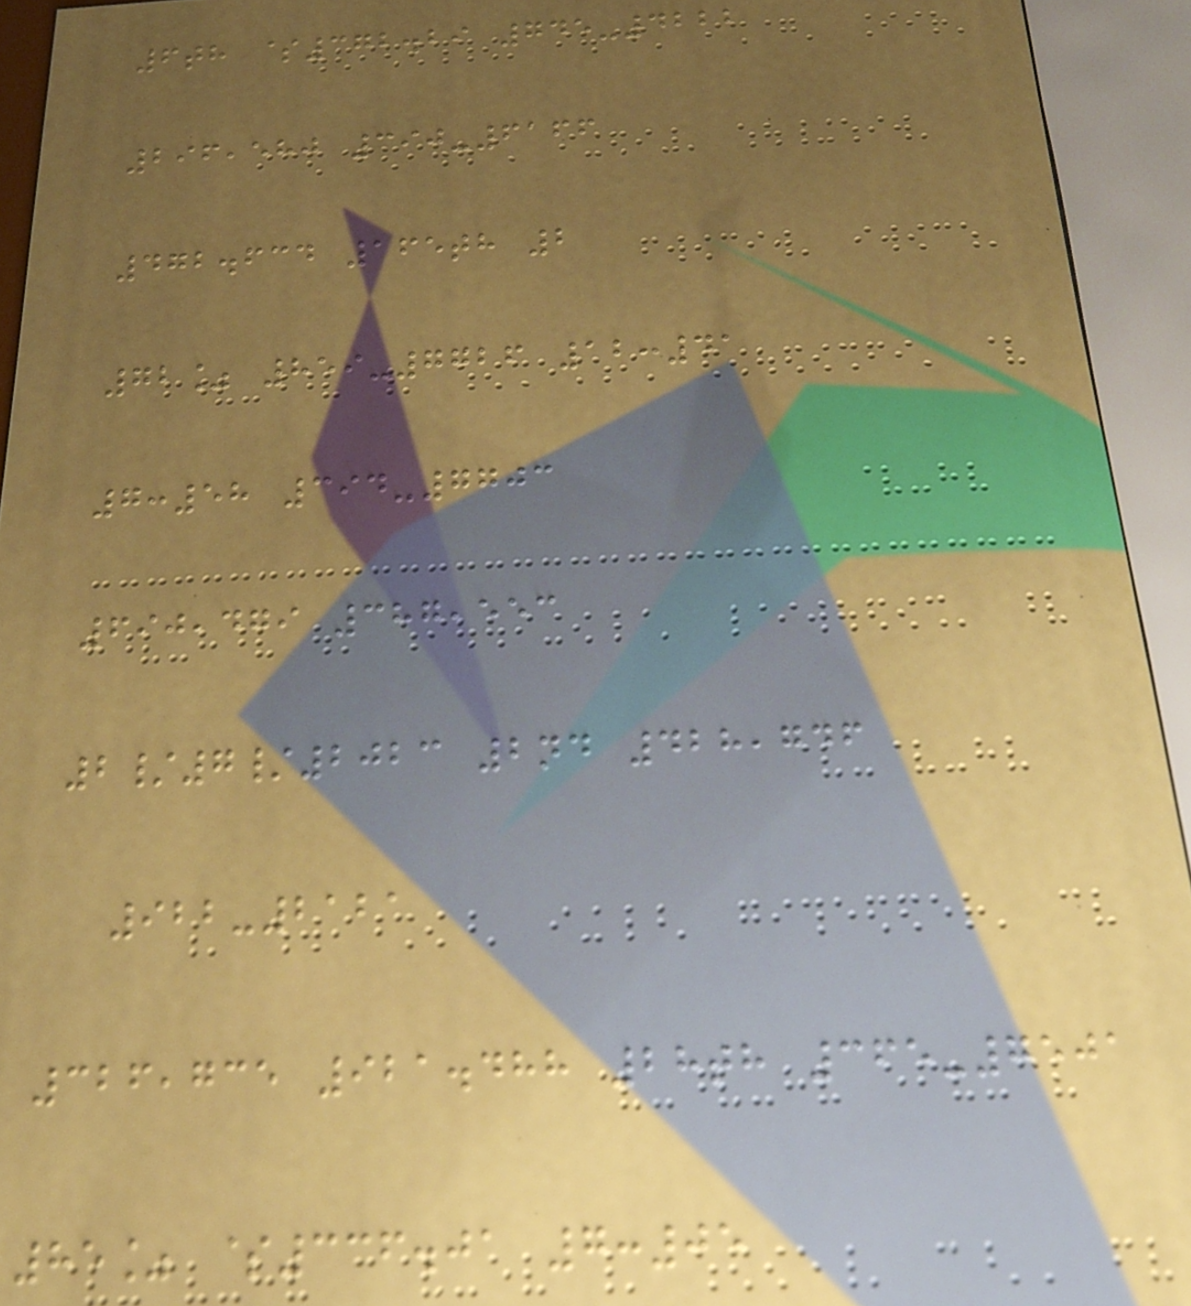6th $372.29 745-4222
296,580 390-6166
472.634 165th 2
72% 859-7726 12:41
7:58 394-7703
690,479 387,553
2/7/2023 2nd 428,746
922-2121
326,735 921.488 28th 365-7501
85% $336.01 7:05
